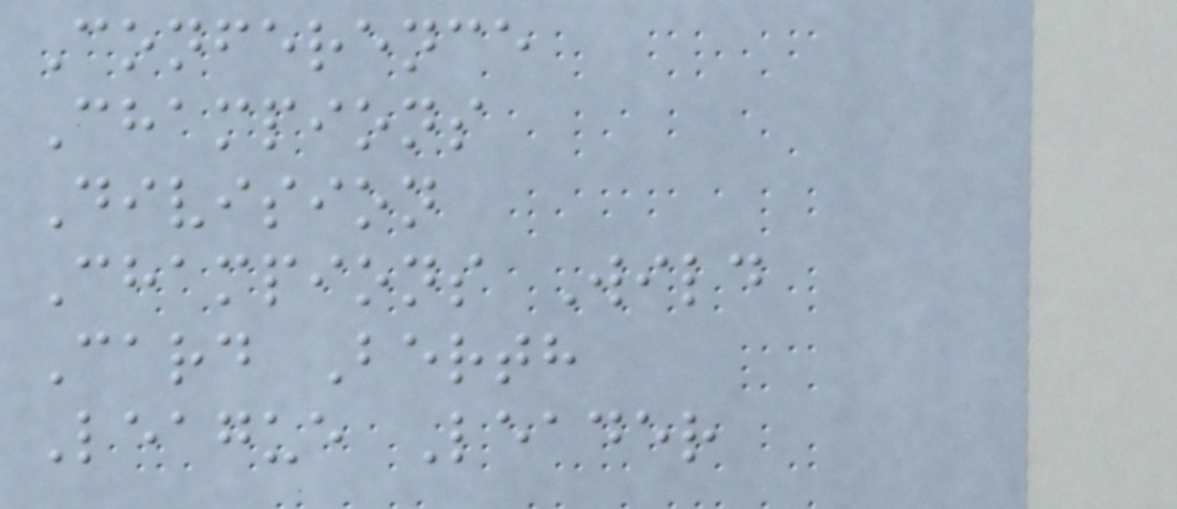Conference
Champions
Division
Champions Wild
Card Berth
League Leader
